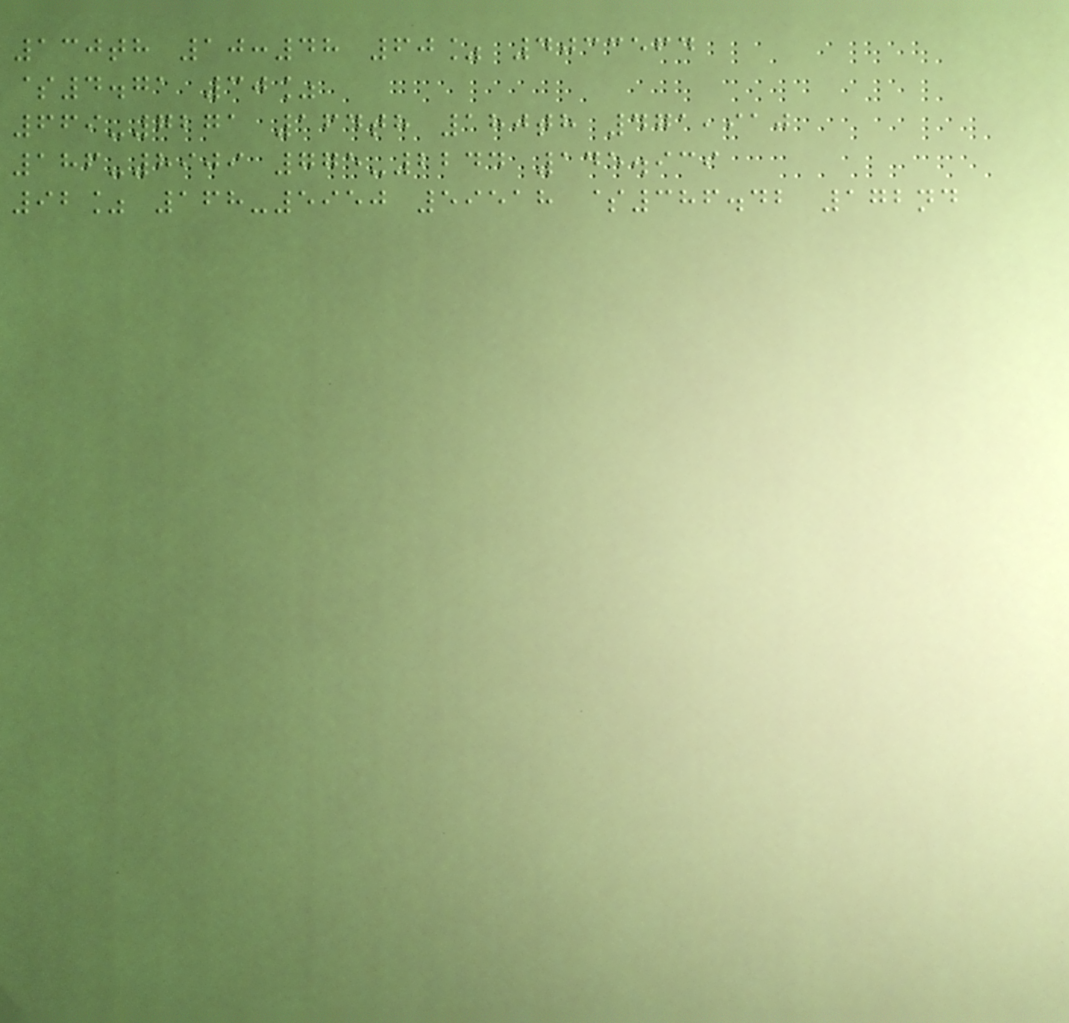130th 10:48 60% 4033564
$4.71 30%
669-7271 164th 180th 471,910
186-8909 775-2244 145.939
92% 168-5950 59518 $386.42 172nd
